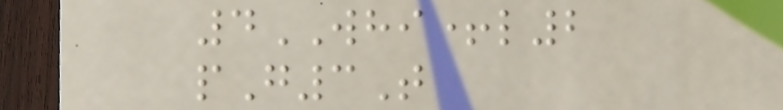4WHI+l2
pG3T
